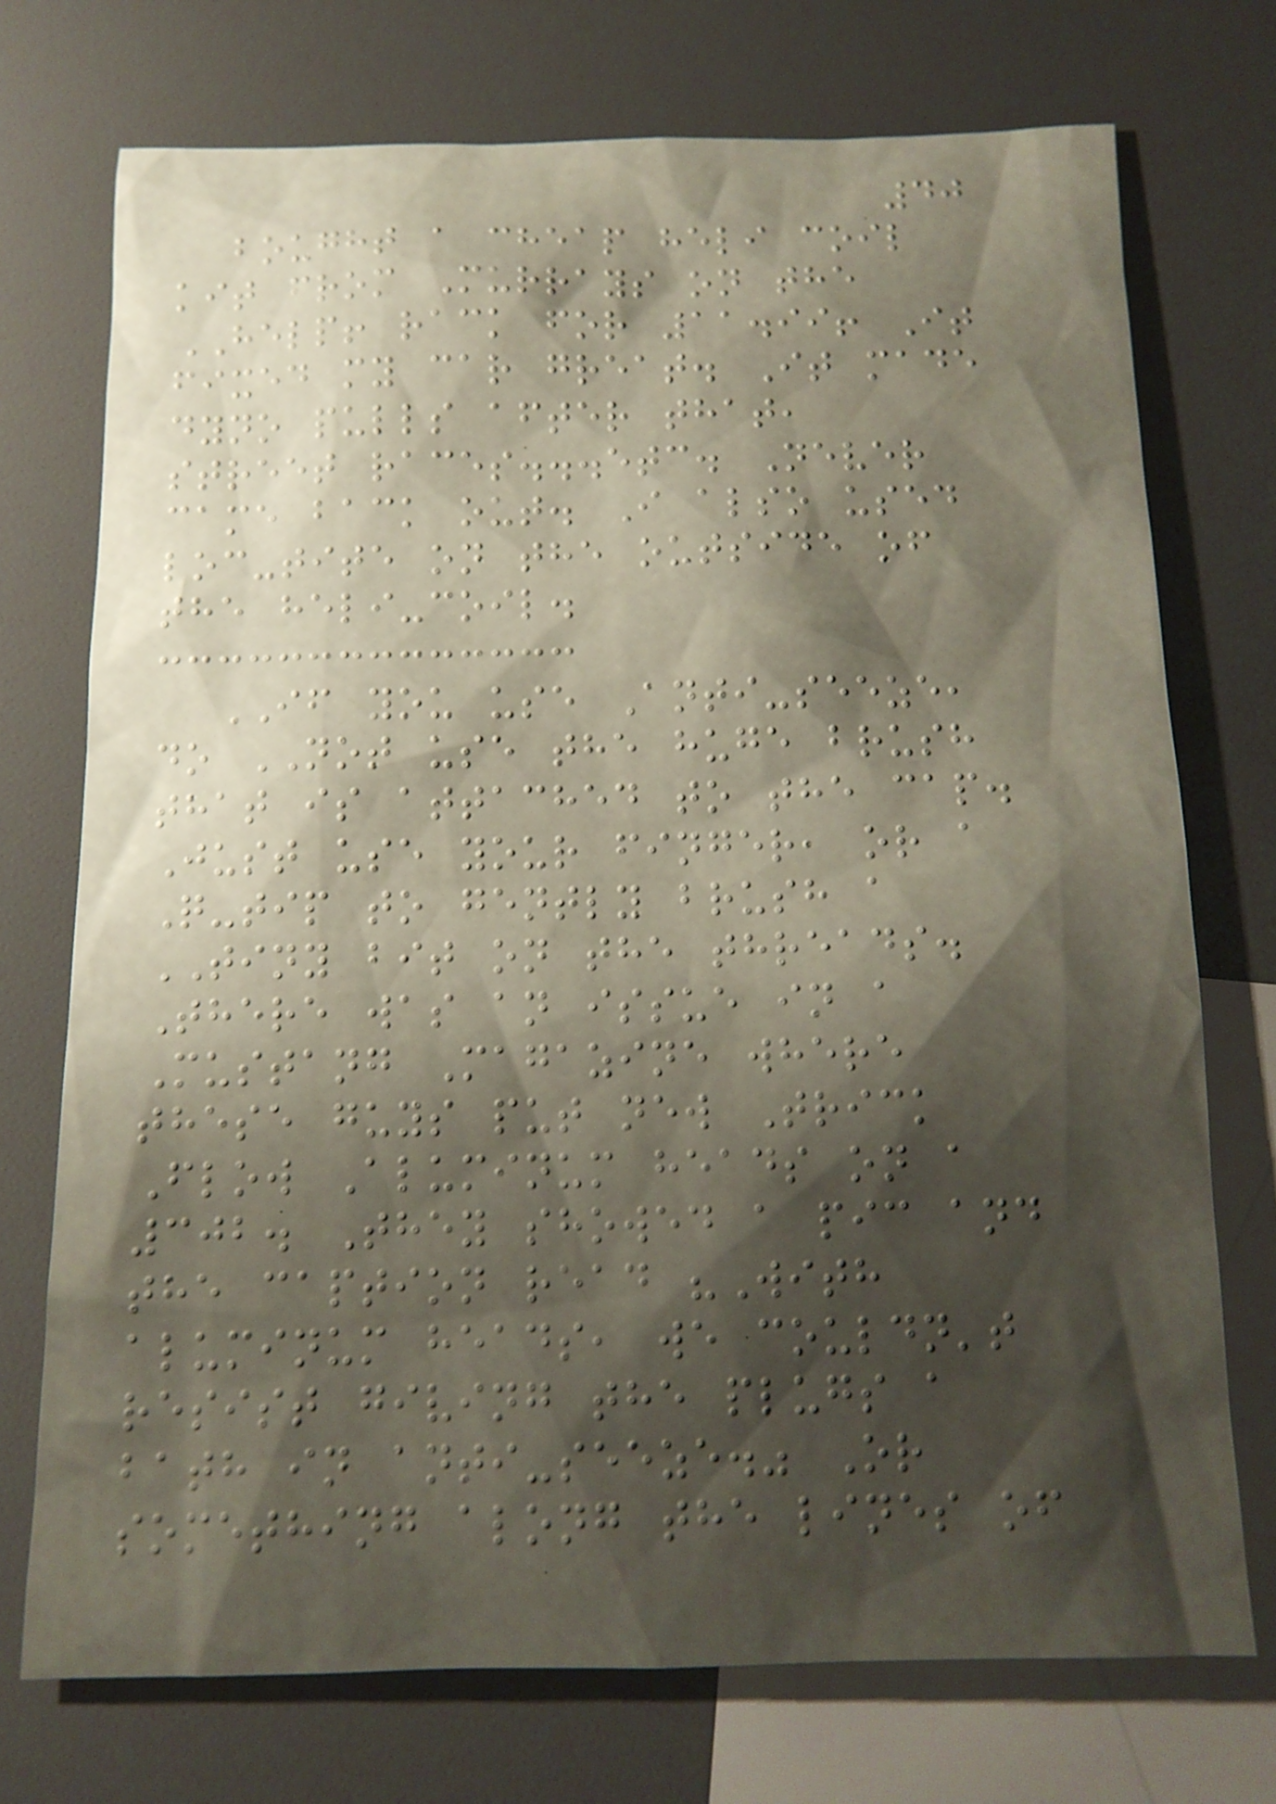40
bought a cheap heli coil
kit from Murrays on the
HELP! rack for 11.99! It
fixed my car great. It made
dyno pulls after that,
street races...etc. Never
came back out. I also used
loc-tite on the outside of
the heli-coil.
IF you use Anti-seeze,
do NOT use the huge brush
that is attached to the cap.
Just use your finger, or a
Q-tip to gently brush a
TINY bit on the threads.
There was an issue in a
Mustang Magazine where
these guys put new Trick
Flow Aluminum heads on a
302. They showed a pic and
the caption read "With
aluminum heads, we couldn't
resist giving the plugs a
bath in anti-seeze." Or
something along the lines of
